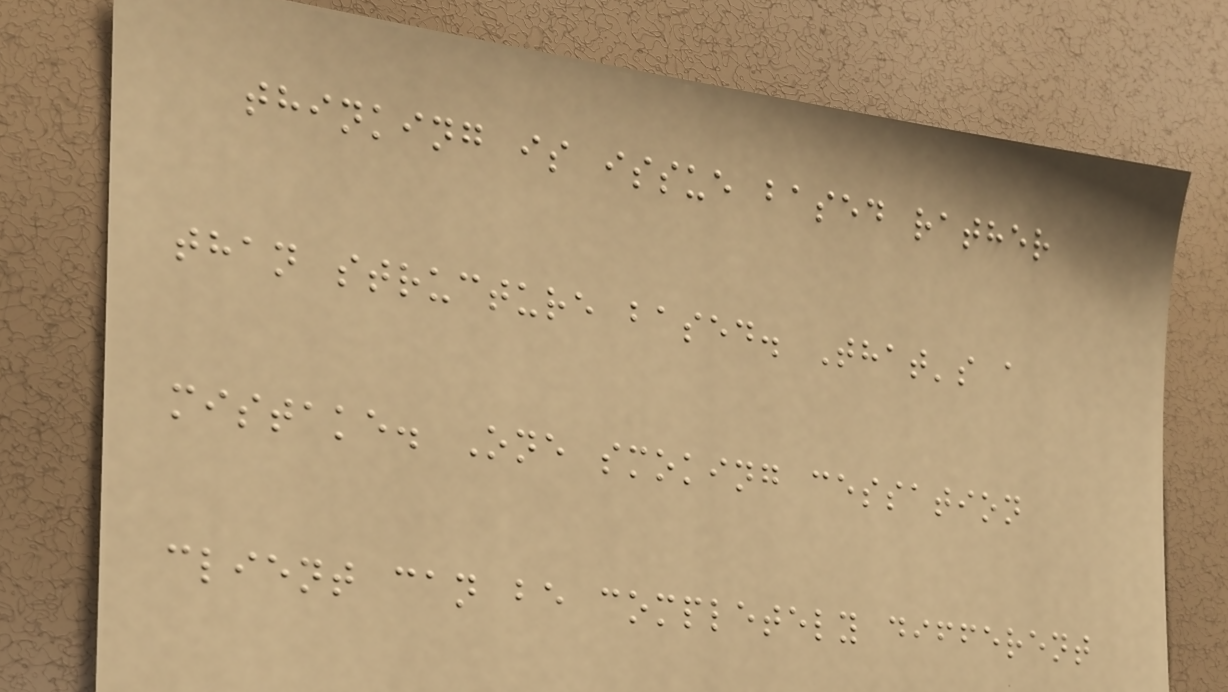thinking is issue based rather
than structure based. That's a
mistake. One smoking cessation
client can be completely different
